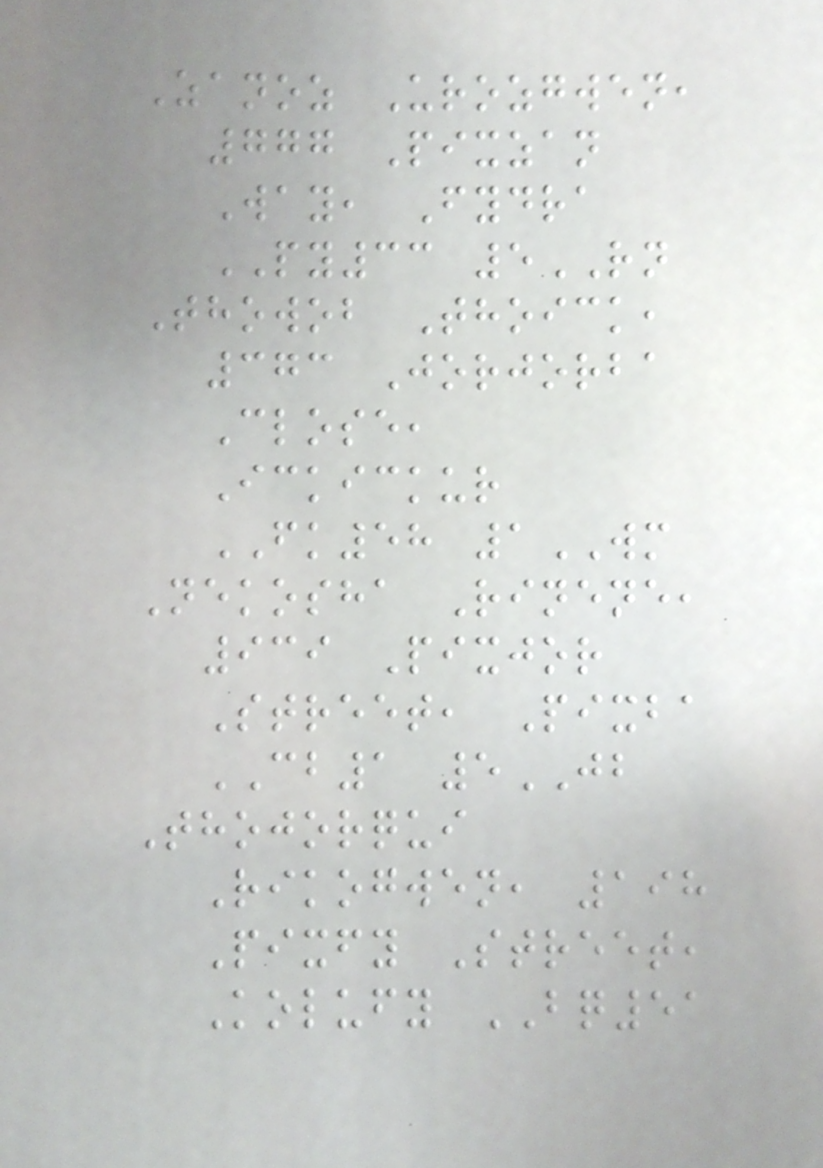Zanoz Urozgwen,
777 Pixzan
Way, Fydra
PY33 5RN
Thowob Thoick,
373 Jorjorba
Close,
Ickickur
FK58 1WM
Nekosha Rinene,
939 Pixjor
Street, Pixba
CB1 5JB
Thojorqui
Rikogwen, 198
Pixfy Street,
Kolufy BQ51
